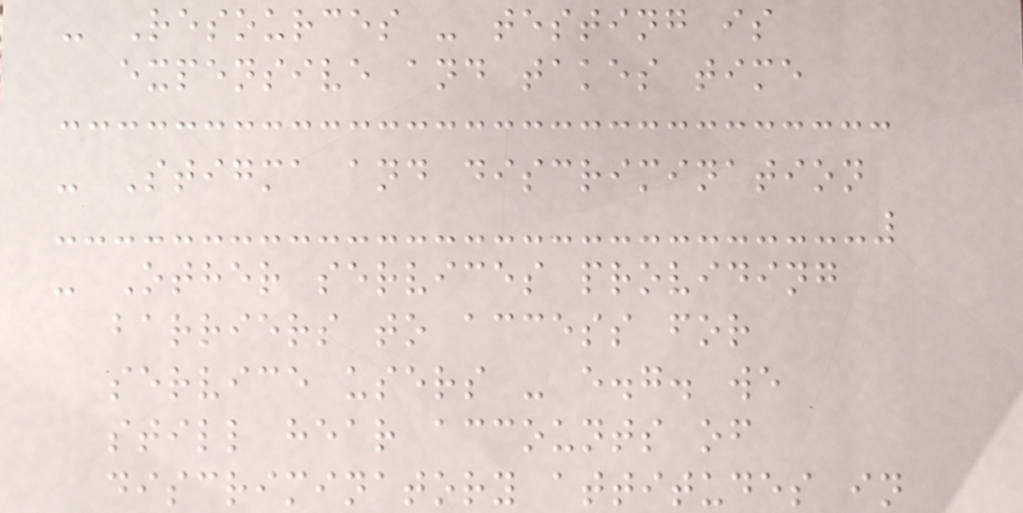- Resources - testing is
expensive and takes time
- Stigma and discrimination
- Other services providing
barriers to access for
service users - e.g. we
still hear accounts of
discriminatory attitudes in
